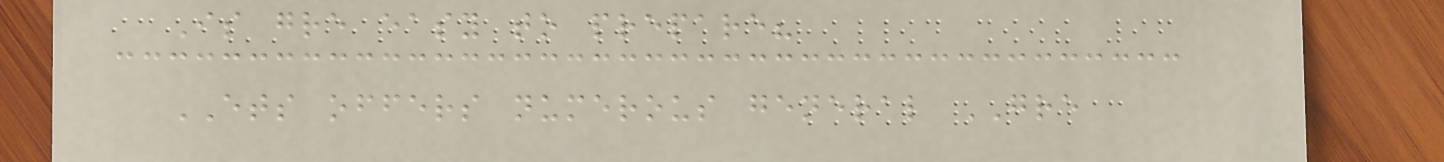Is gre easy to prepare?
ETS offers numerous general GRE
